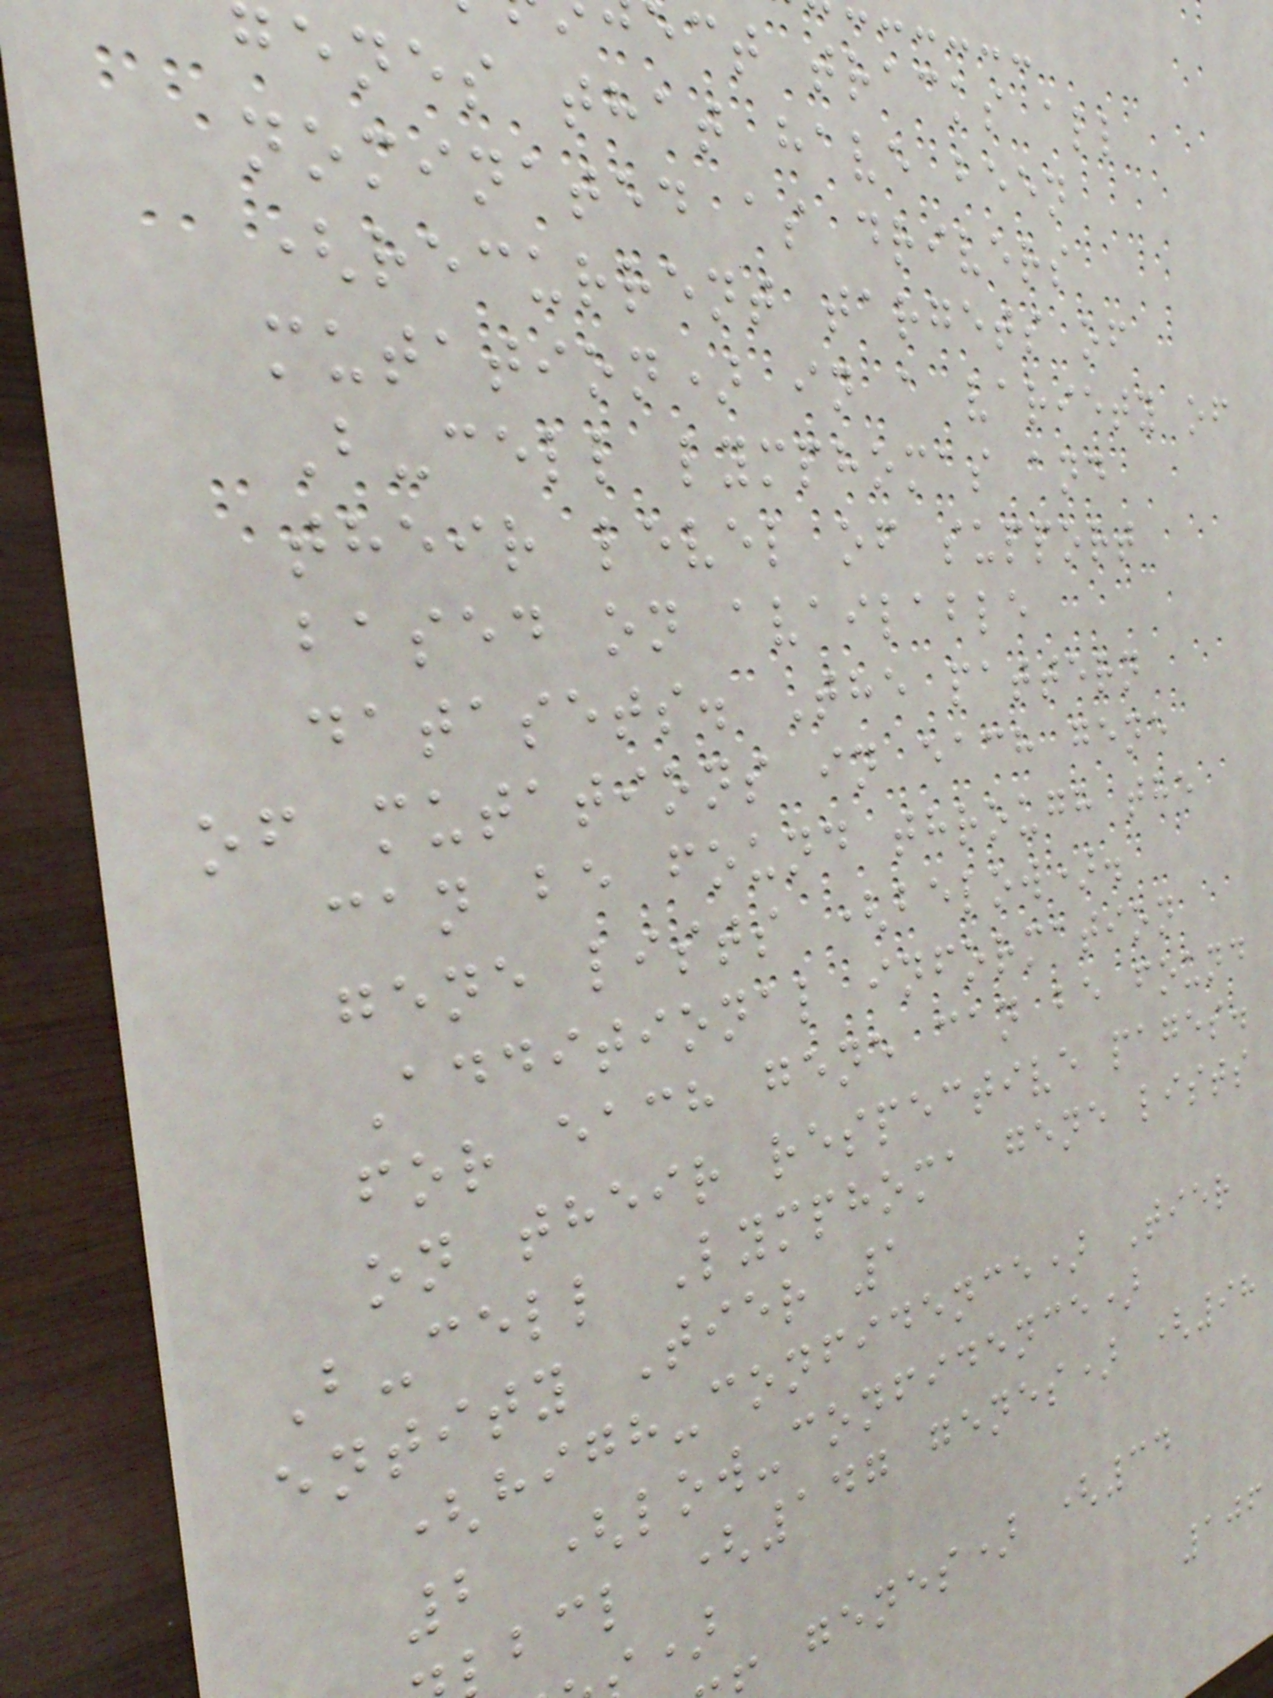ct tracks all
genes that have been
nominated as drivers
(recurrent targets of
mutation) in a variety of
B-cell lymphomas and
their level of support
based on available
datasets. The pattern
of mutations in each gene
can be found through the
gene lists (below).
Additional information
for each gene can be found
on their respective pages.
B-cell Lymphoma gene lists
entity Tier 1
(high-confidence) Tier
2 (low-confidence)
bcl (147 genes) (98
genes) (34
106
